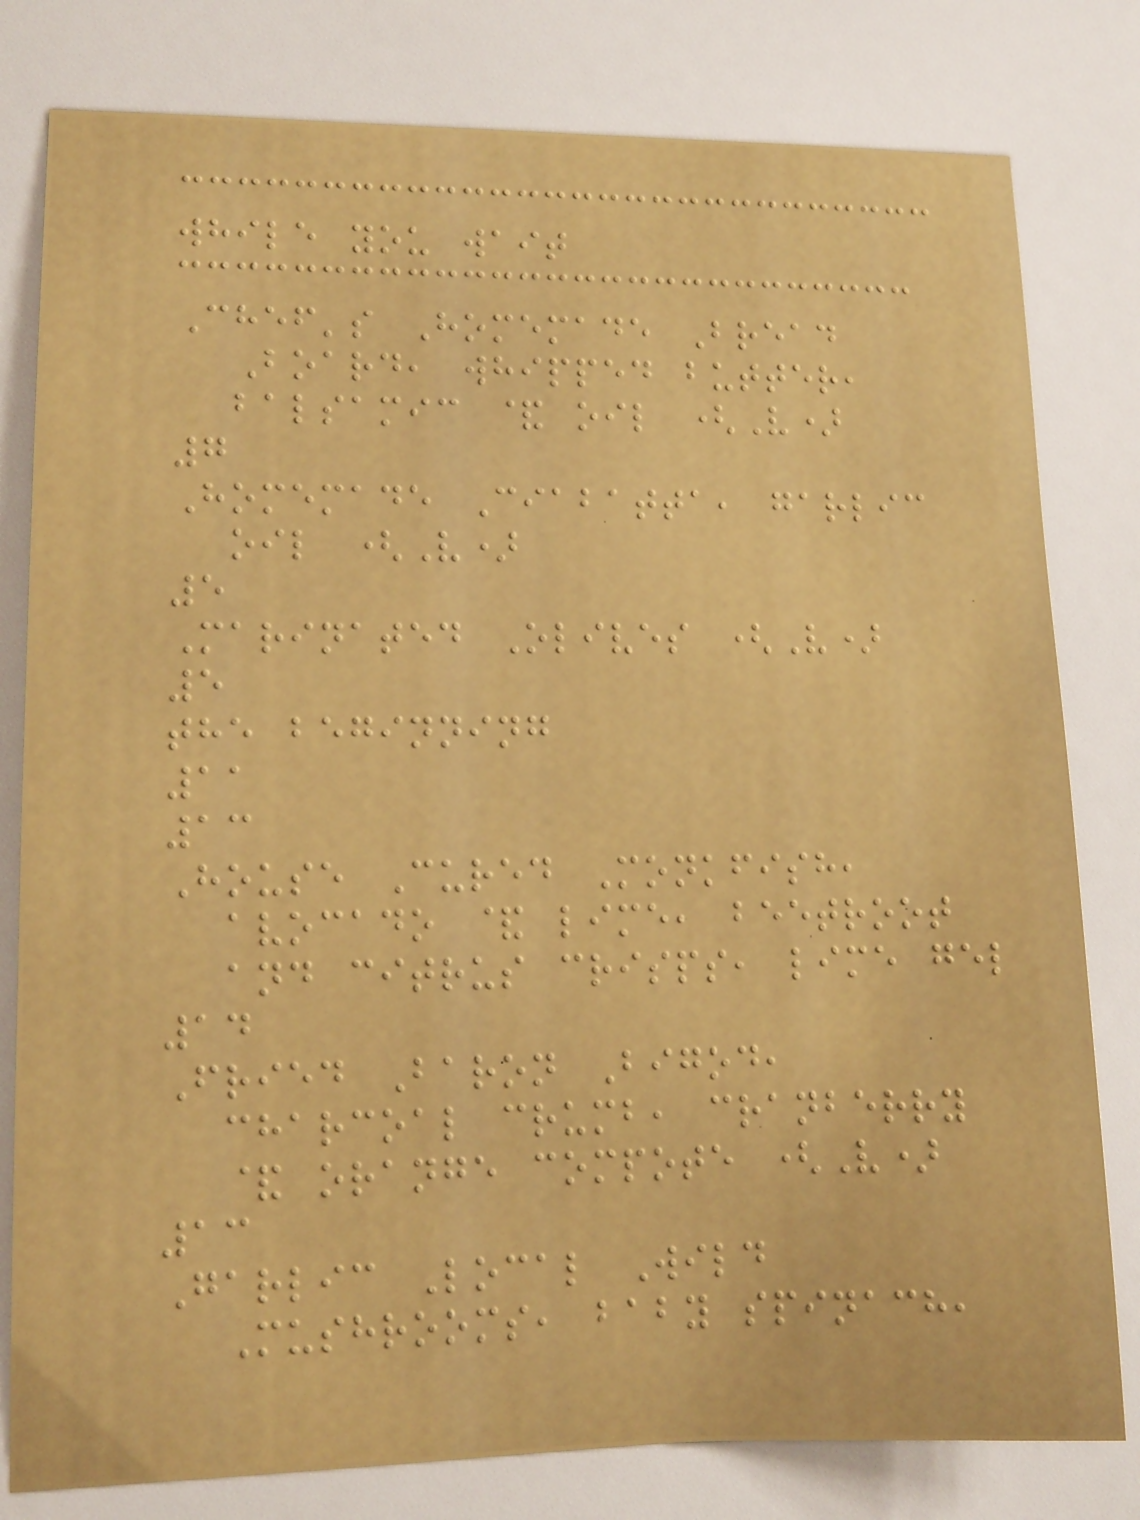while you wait
Chef's Homemade Bread
Board, whipped butter,
balsamic & oil (V)
7
Homemade Ciabatta, garlic
oil (V)
5
Marinated Olives (V)
5
the beginning
11
13
House Cured Monkfish,
avocado & lime, beetroot
and citrus crisps, lime gel
14
Fried Baron Bigod,
charcoal crumb, cranberry
& orange compote (V)
13
Garlic Local Wild
Mushrooms, baby spinach,
